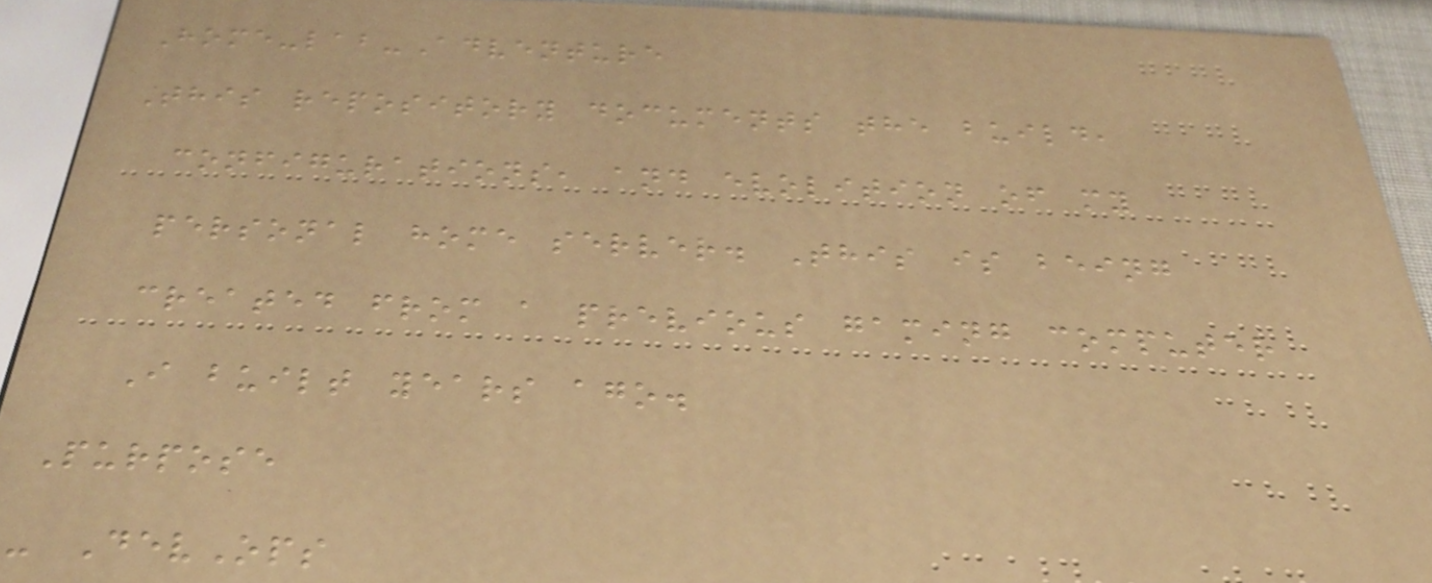Home-lab-Adventure
This repository documents the build,
configurations, and evolition of my
personal home server. This is being
created from a previous gaming computer
I built years ago.
Purpose
- DevOps
